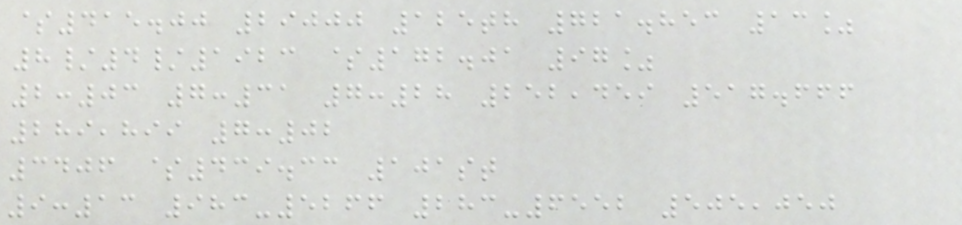$415.00 29000 125th 721.853 13%
8/4/1923 $172.01 97%
2:03 7:31 7:28 252,459 517.666
289,899 7:02
3406 $439.33 101st
9:13 983-5266 283-6552 505,050
